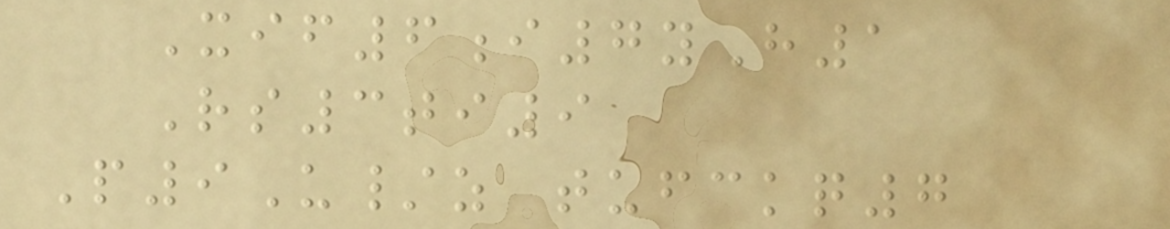Xif6i7yH1
Rs3ti9
P9U/z tufckq7
